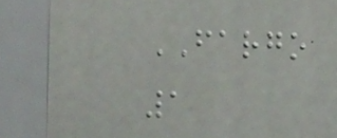FARGO
1
